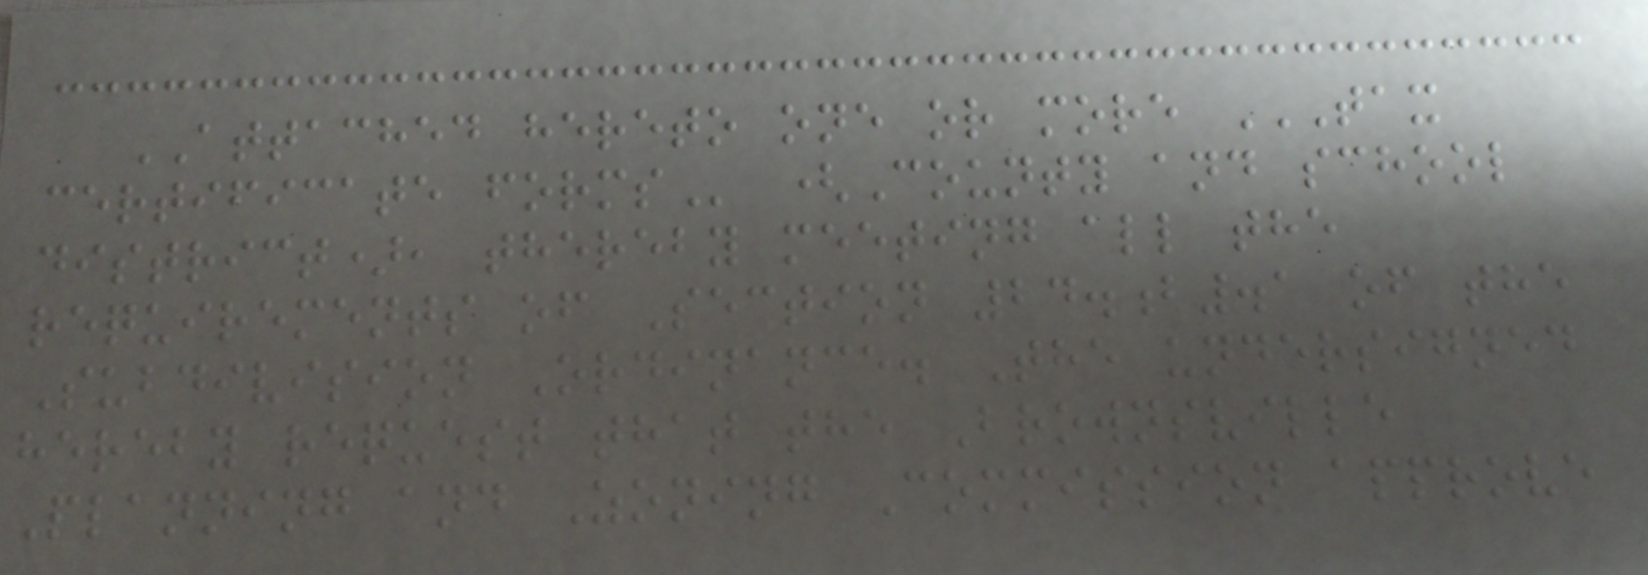ATTACHED hereto one or more TAX
CERTIFICATE FORMS (County and school
district), thereby meeting all the
requirements of Section 24.b.1 of the
Subdivision Ordinance. The undersigned
hereby request that the Brownsville
Planning and Zoning Commission approve
